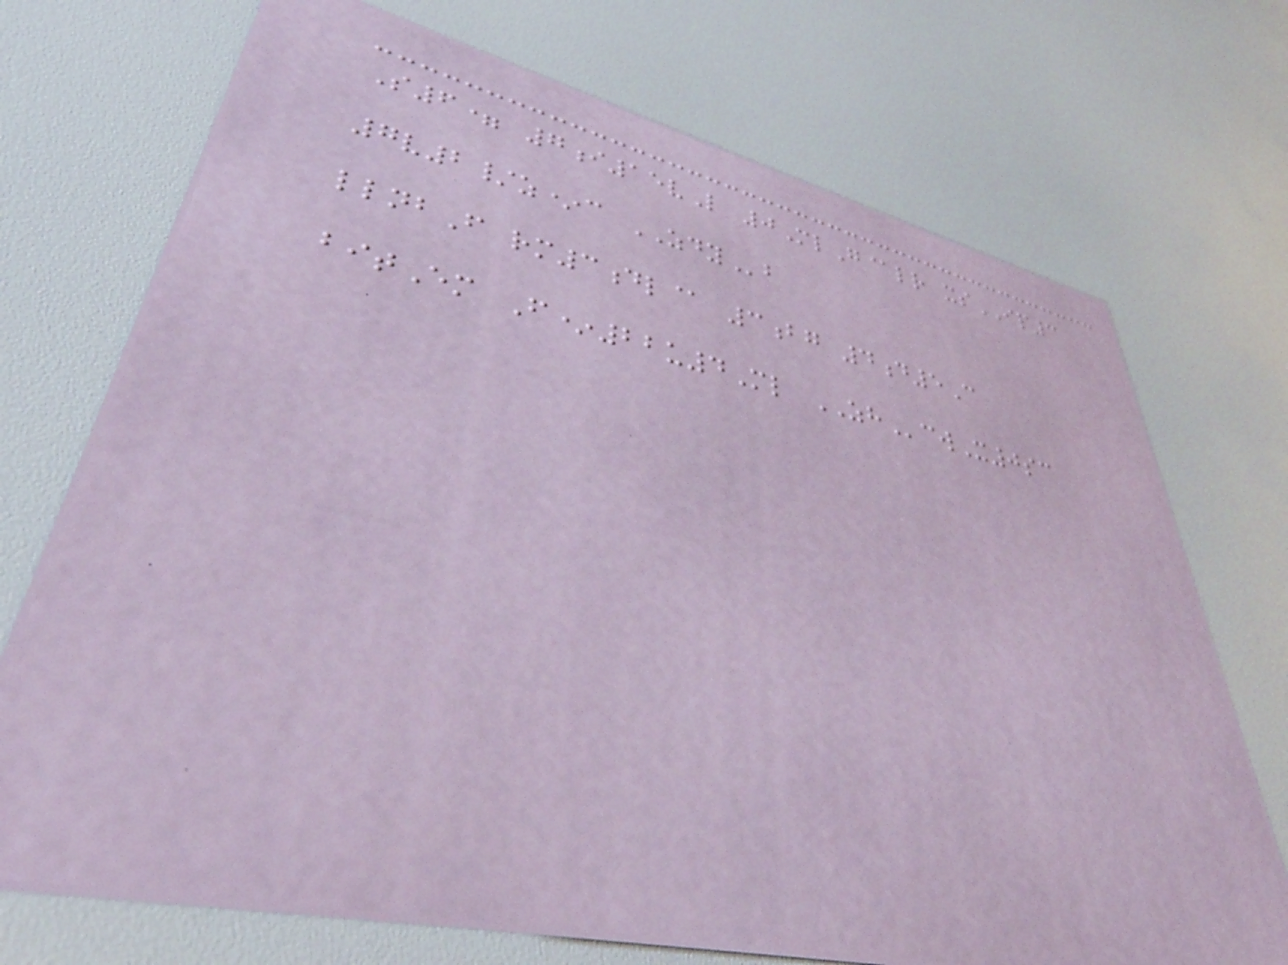S6= 7i15vL 0MlG@lr xsIP3
7v2/z*c ZDYb
llnbF rm3dl@ 3bg 4d5C
bitEm F*22u4Ml ZHcwX0sc
